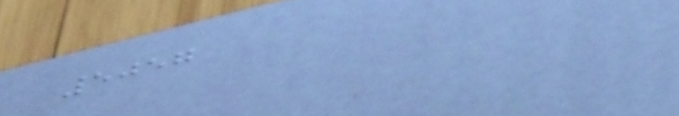5057
